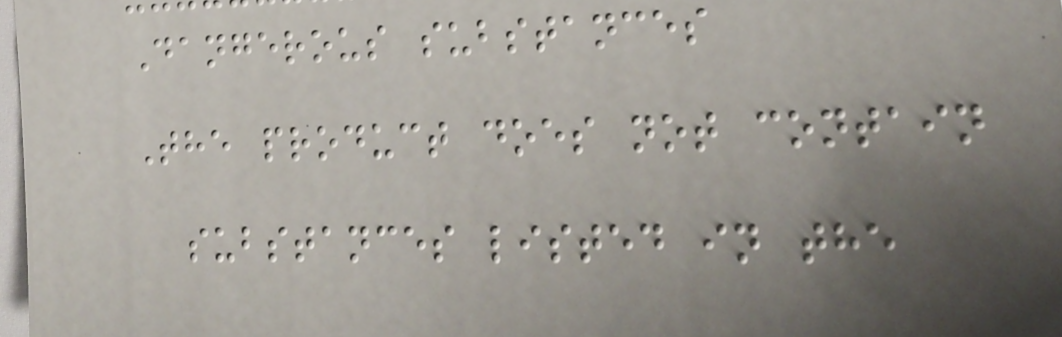Dangerous substances
The product does not contain
substances listed in the
